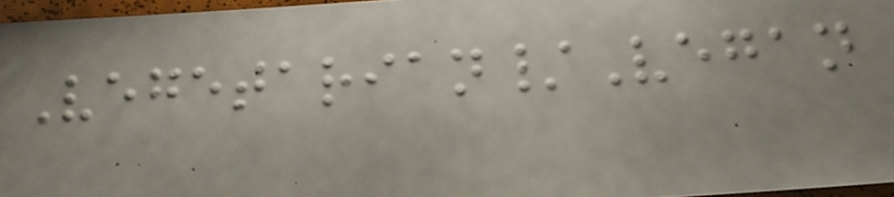Vegetarian/Vegan
